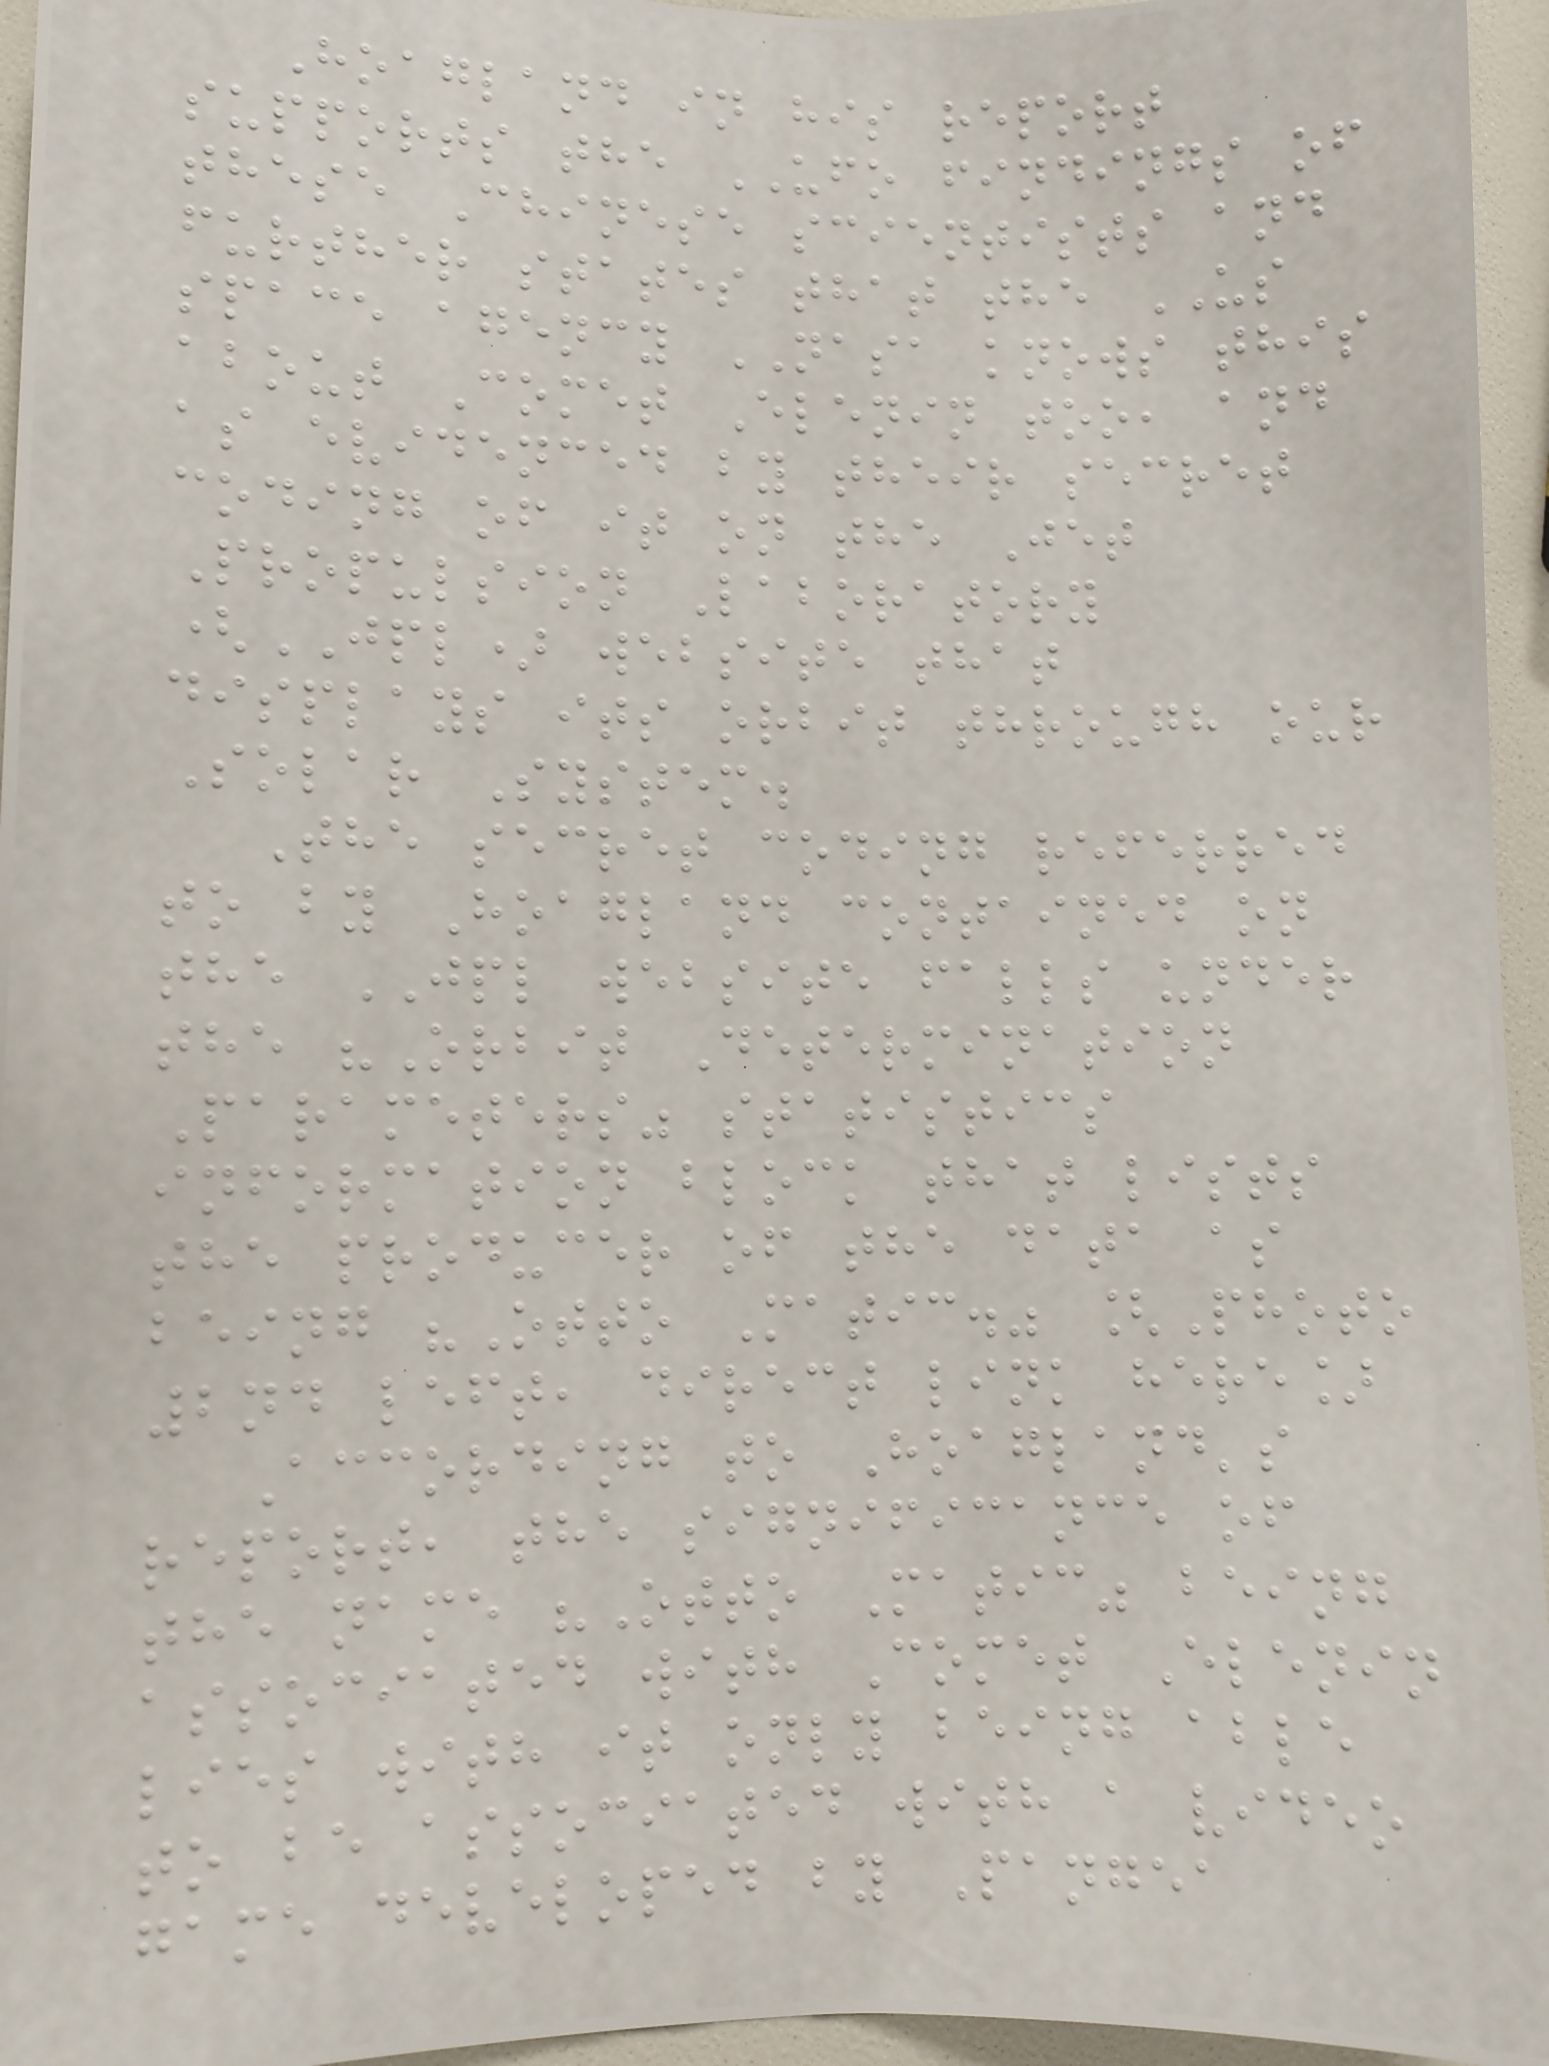Hoagland in his report
supports the UFO findings of
these Chinese scientists and
further states that the US
space agency NASA knows this
about Comet Elenin too, and
as evidenced by their secret
coding of it on the Jet
Propulsion Laboratory
(JPL) website that
displays its orbit through our
Solar System.
The secret coding referred
to by Hoagland contained on
the JPL website falls under
the "Orbit Determination
Parameters" statistics
information block that lists
the producer of the data as
being "Otto Matic." [Photo
2nd left, direct link here]
According to Hoagland's
report, the significance of
the name "Otto Matic" being
associated with Comet Elenin
lies with it only being able
to be associated with a video
game developed by Pangea
